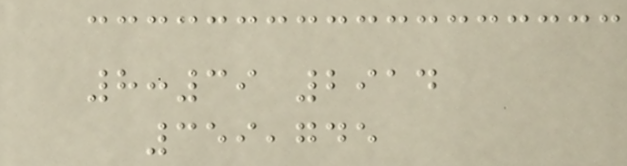8:39 2914
359,745
